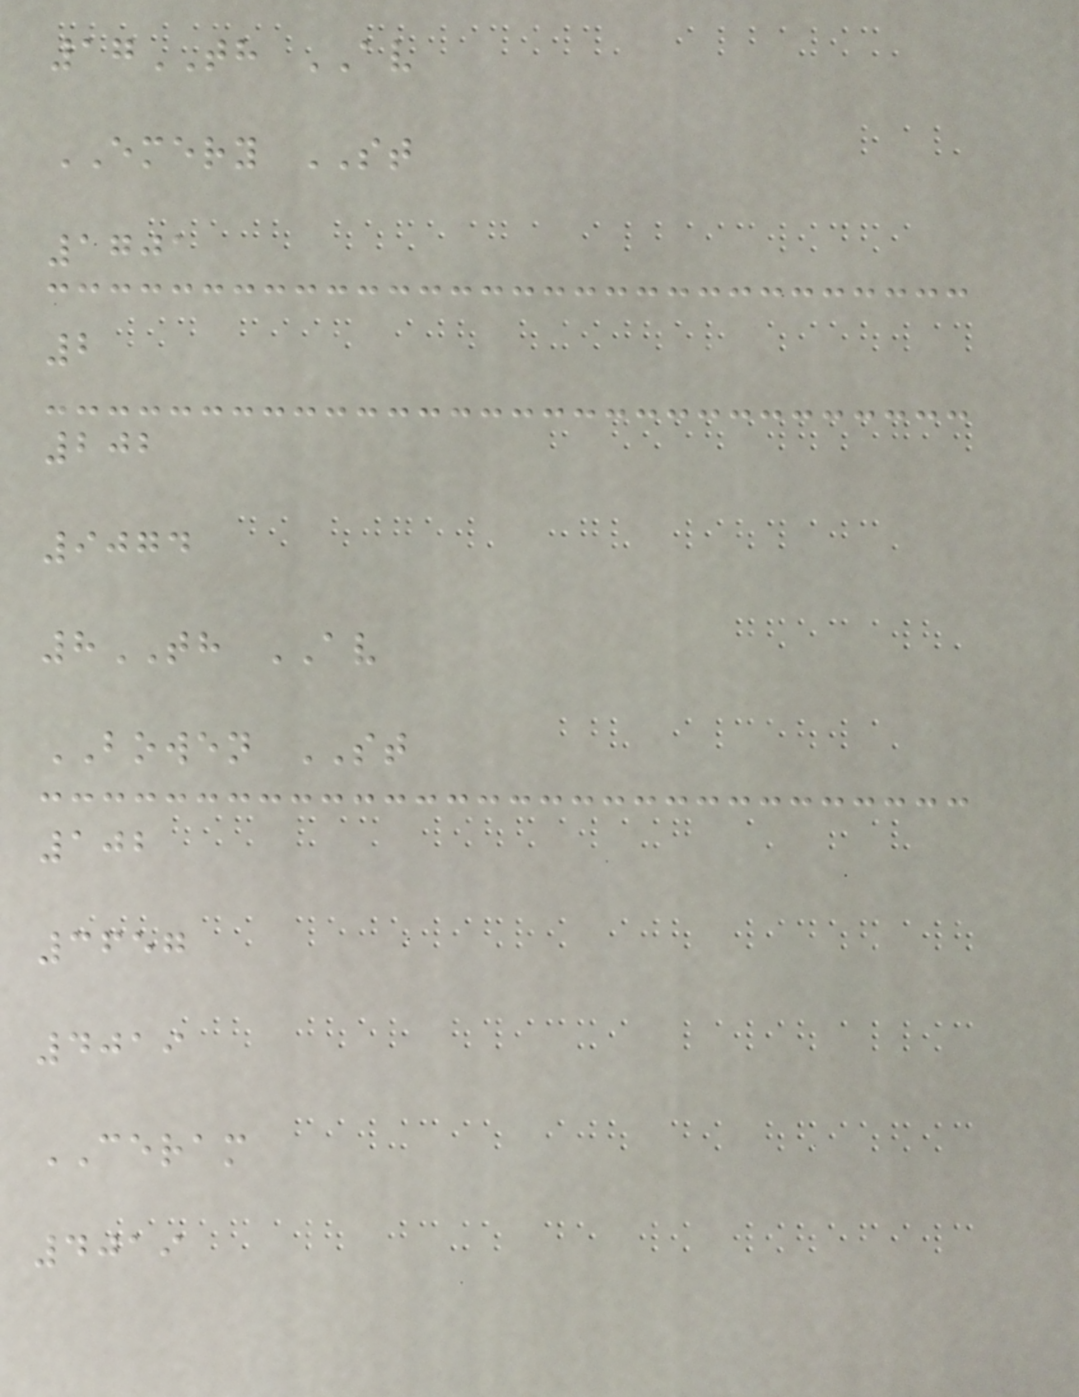17TH AV
EMERY ST
1701
2
202
9074
8TH AV
BOWEN ST
102
3657
4019
CERAM
4019
